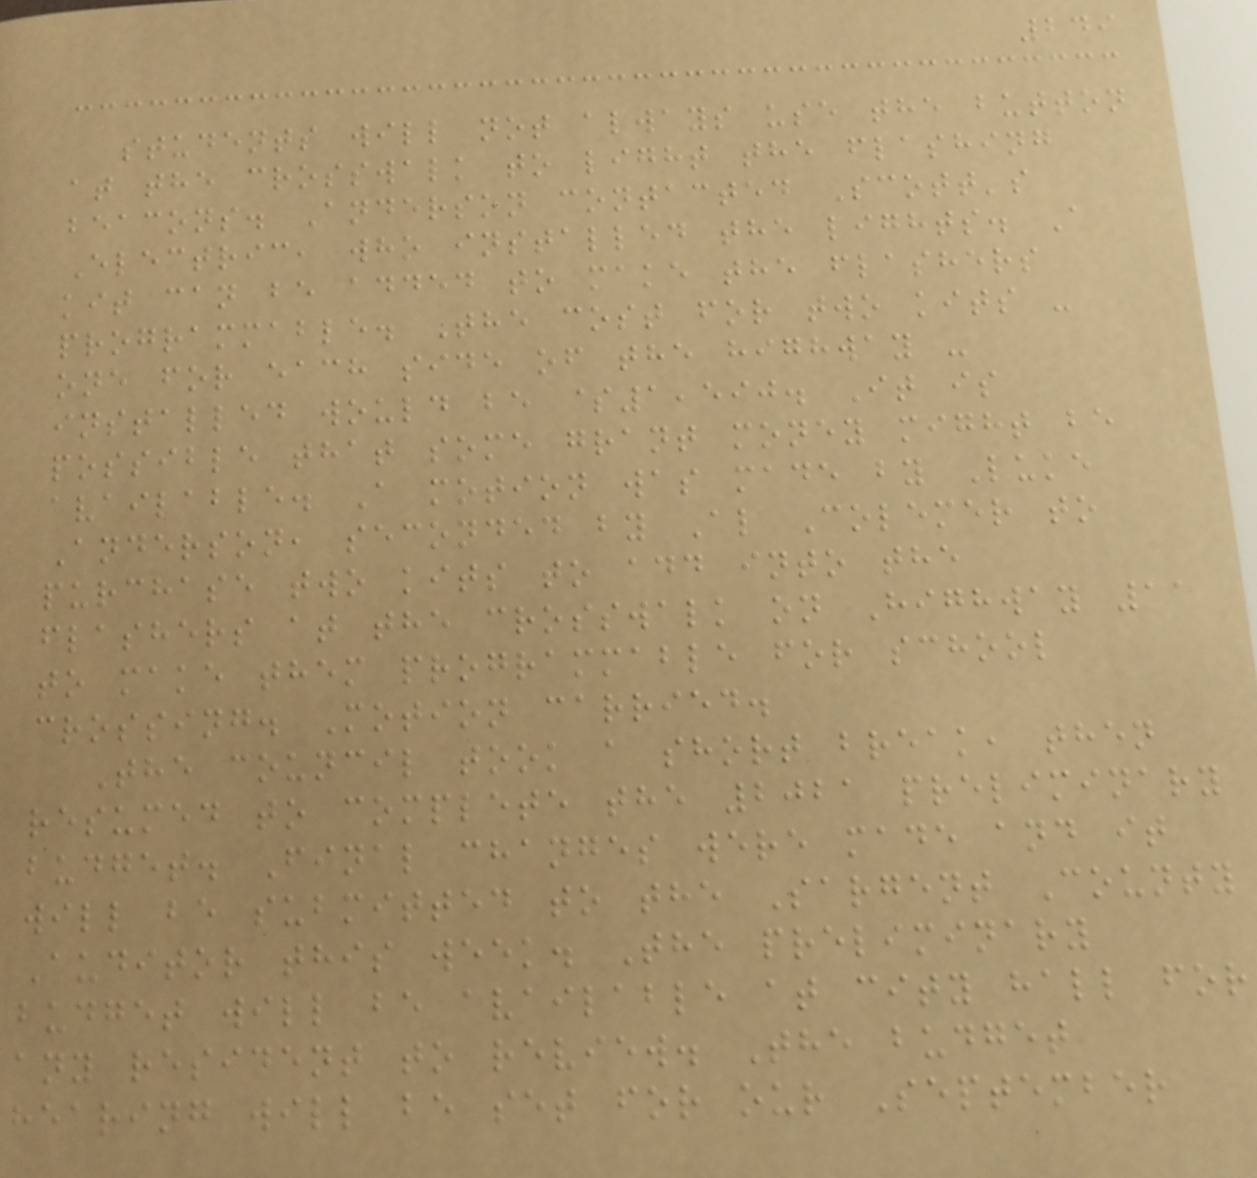249
students will not always use the button
at the crosswalk to light the flashing
beacons. Anderson contacted Scott's
Electric, who installed the lights. A
kit can be added to make the flashers
programmable. The cost for two kits -
one for each side of the highway -
installed would be $1,590. It is
possible that some grant money might be
available. A motion was made by Luke
Anderson, seconded by Al Colemer to
purchase two kits to add into the
flashers at the crosswalk on Highway 11
to make them programmable for school
crossing. Motion carried.
The council took a short break, then
resumed to complete the 2021 preliminary
budget. Final changes were made and it
will be submitted to the Sargent County
Auditor this week. The preliminary
budget will be available at city hall for
any resident to review. The budget
hearing will be set for our September
